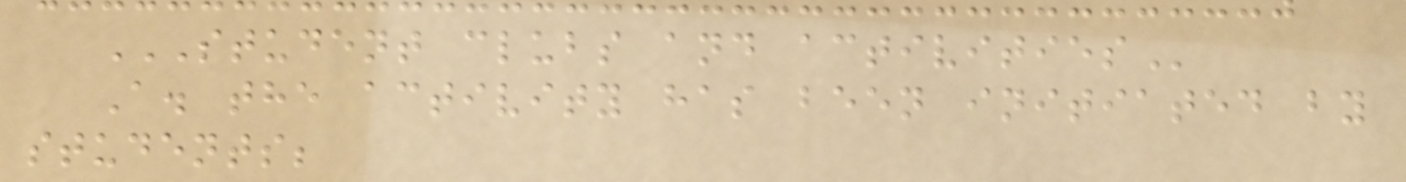STUDENT CLUBS AND ACTIVITIES
A. the activity has been initiated by
students;
